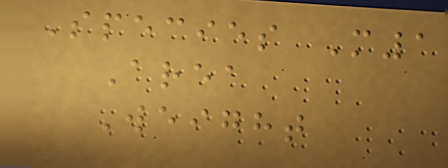Species M1
Area
Weight
